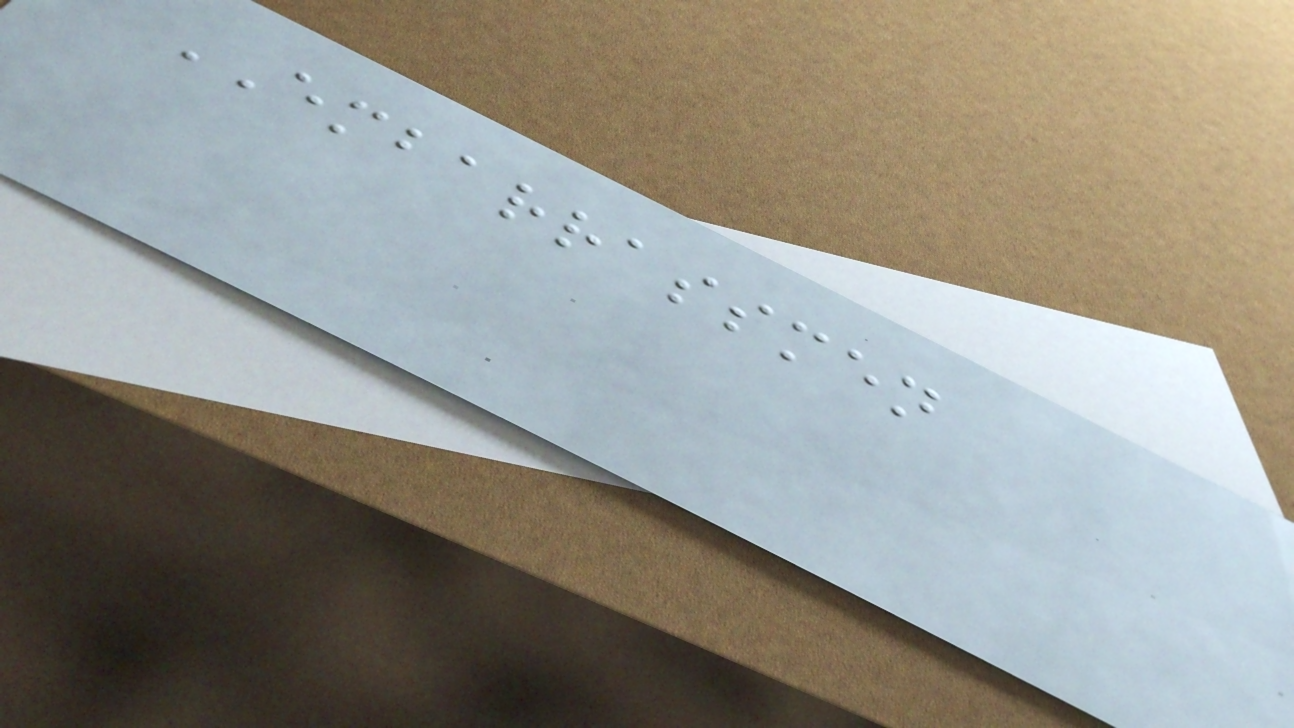EMBARRASSMEN
